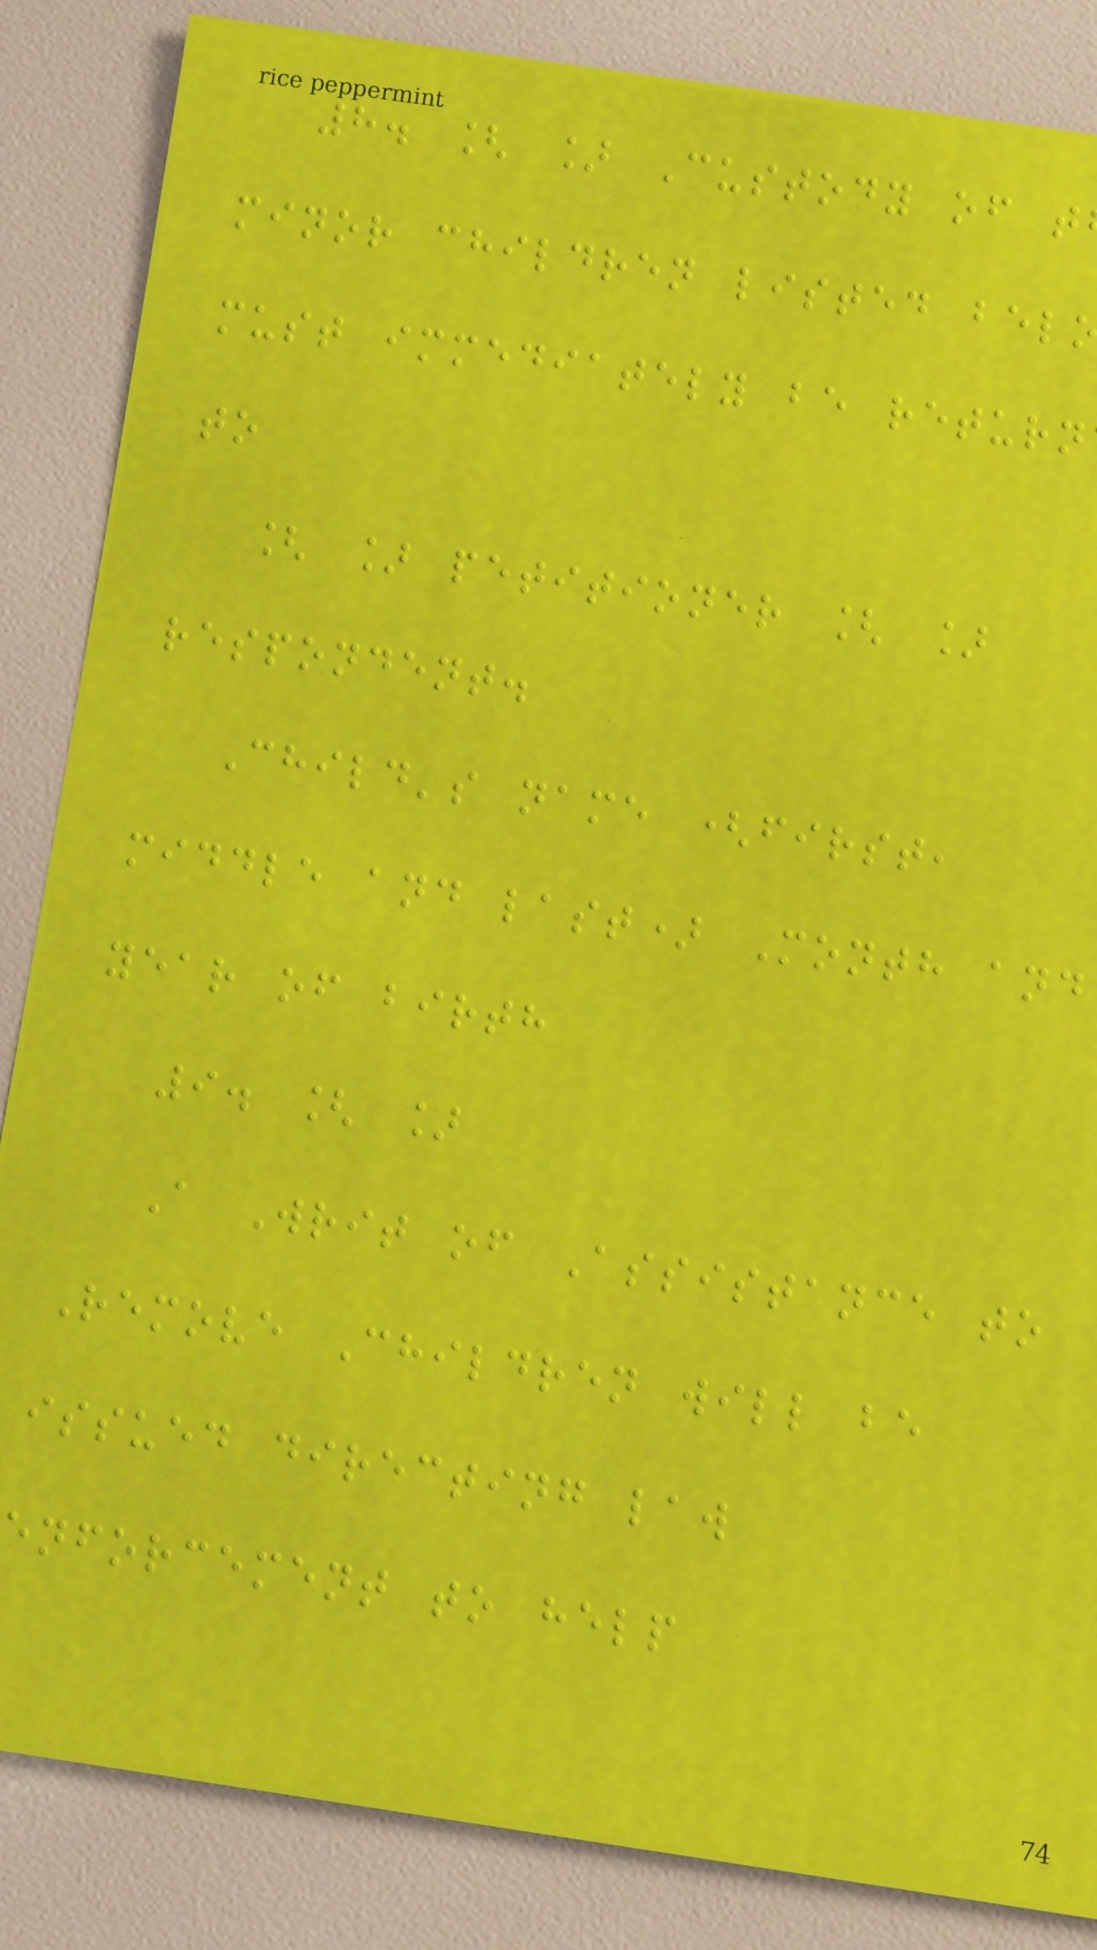8. [ ] Custody of t
minor children listed bel
must immediately be return
to
[ ] petitioner [ ]
respondent.
Child's name (first,
middle and last) Month and
year of birth
9. [ ]
A Writ of Assistance to
Remove Children will be
issued directing law
enforcement to help
